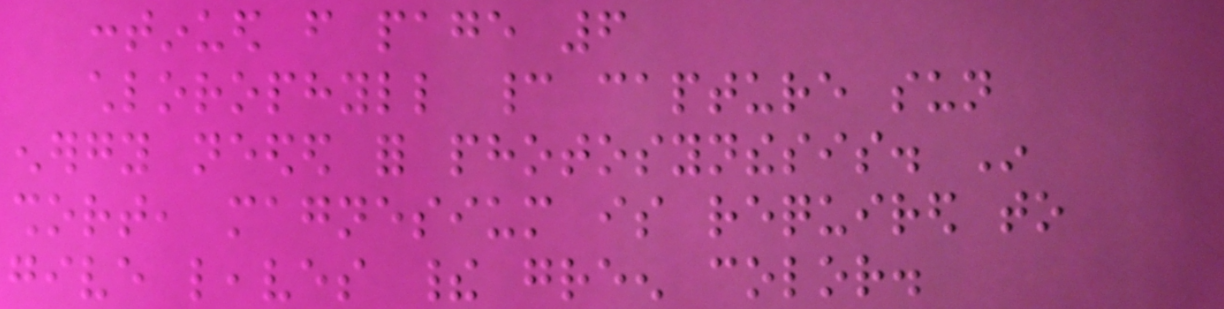continued from page 6
chlorophyll cannot capture sun
energy needed for photosynthesis. In
short, magnesium is required to
give leaves their green color.
